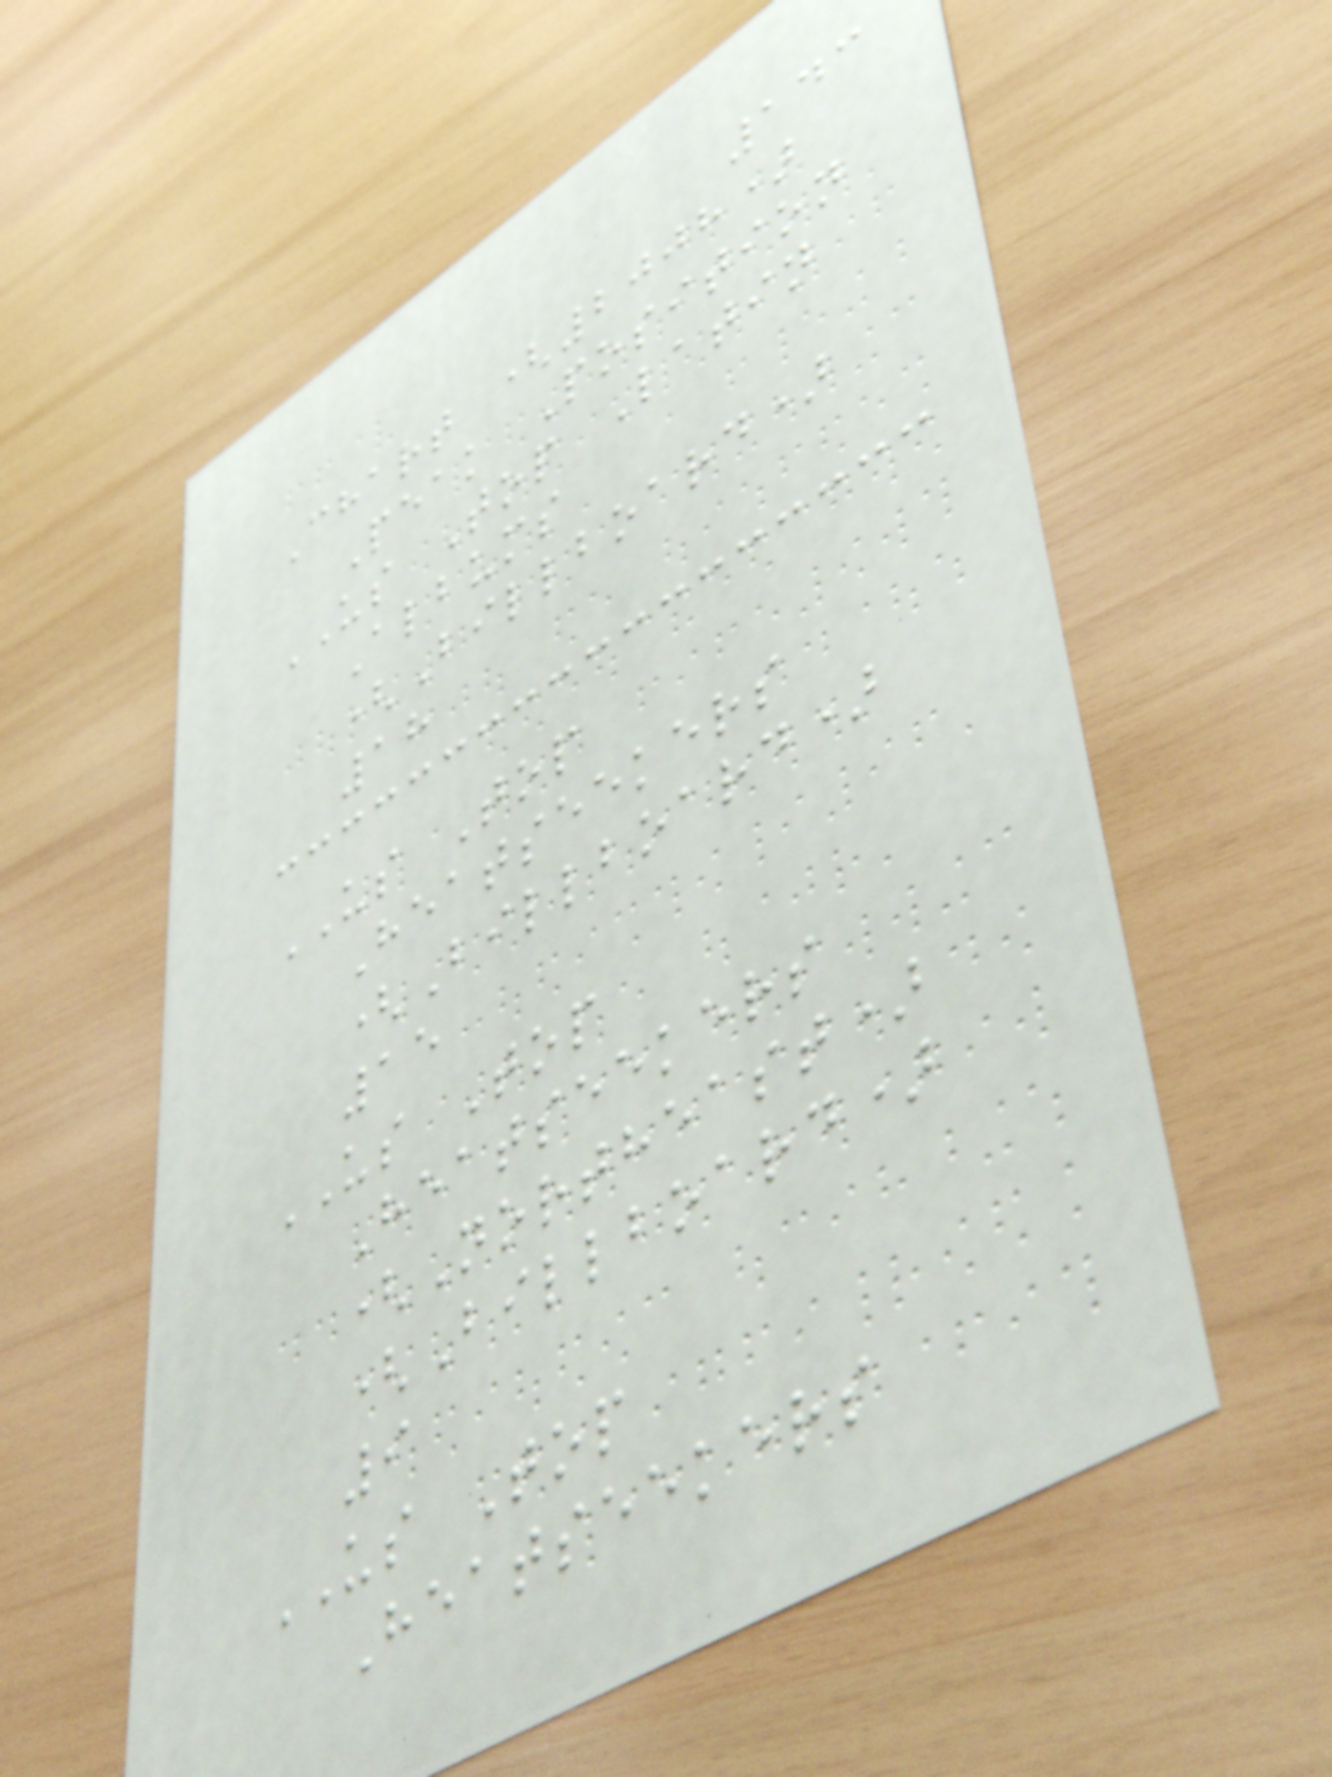143
Chart (2008)
Peak Position
US Top Latin
Albums
(Billboard)
18
US Top
Heatseekers
(Billboard)
15
US Top
Heatseekers
(Northeast)
(Billboard)
9
US Top
Heatseekers
